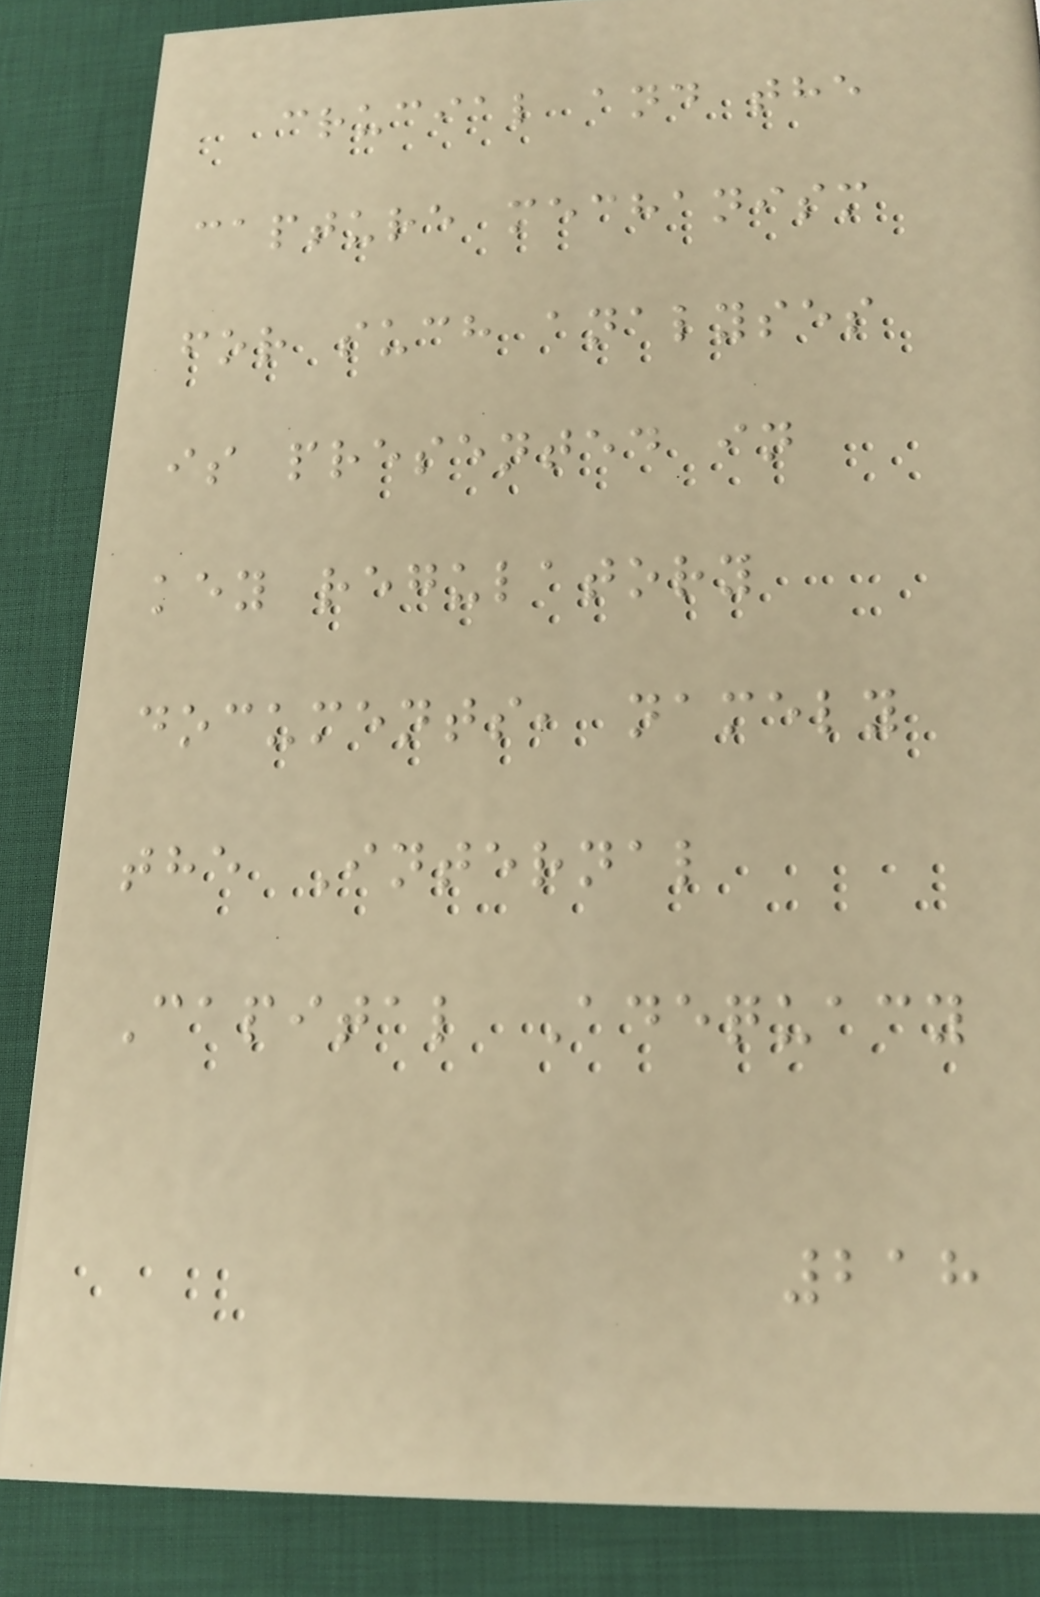crucial and the
capture mechanism
for such analyses
is presented in
key regulatory
documents, namely
the Internal
Capital Adequacy
218
